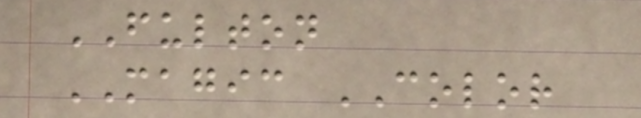FULTON
MAGIC COLOR
